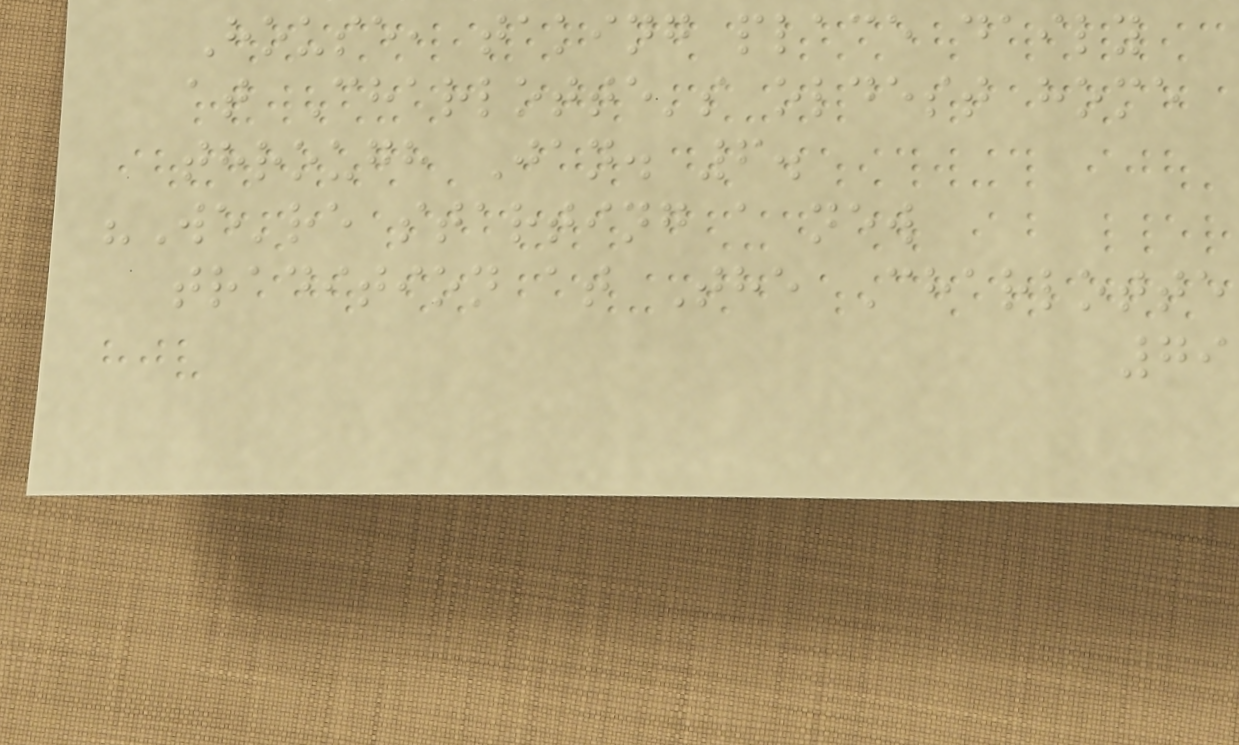House, taking place daily
at Charlotte's oldest home
through Jan. 6.
"We're starting a new
tradition at The Charlotte
79
